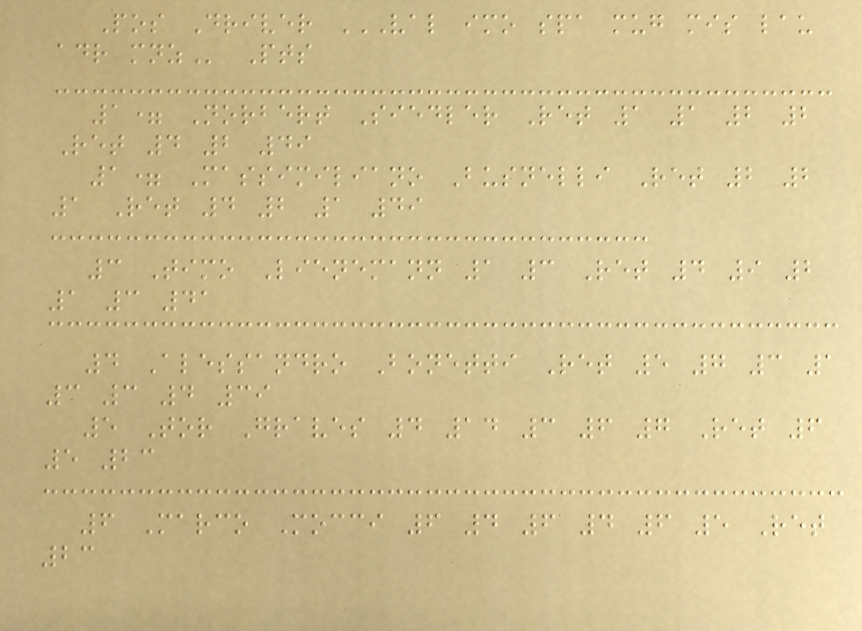Pos Driver VAL IMO SPA MUG MIS LAU
ADR MNZ Pts
1= Norbert Siedler Ret 1 1 2 2
Ret 4 2 49
1= Massimiliano Busnelli Ret 2 2
1 Ret 4 2 1 49
3 Timo Lienemann 1 3 Ret 4 9 2
1 3 41
4 Alessandro Bonetti Ret 5 7 3 1
3 3 4 39
5 Tor Graves 4 14 3 6 7 Ret 6
5 23
6 Marco Mocci 6 4 6 4 6 5 Ret
23
